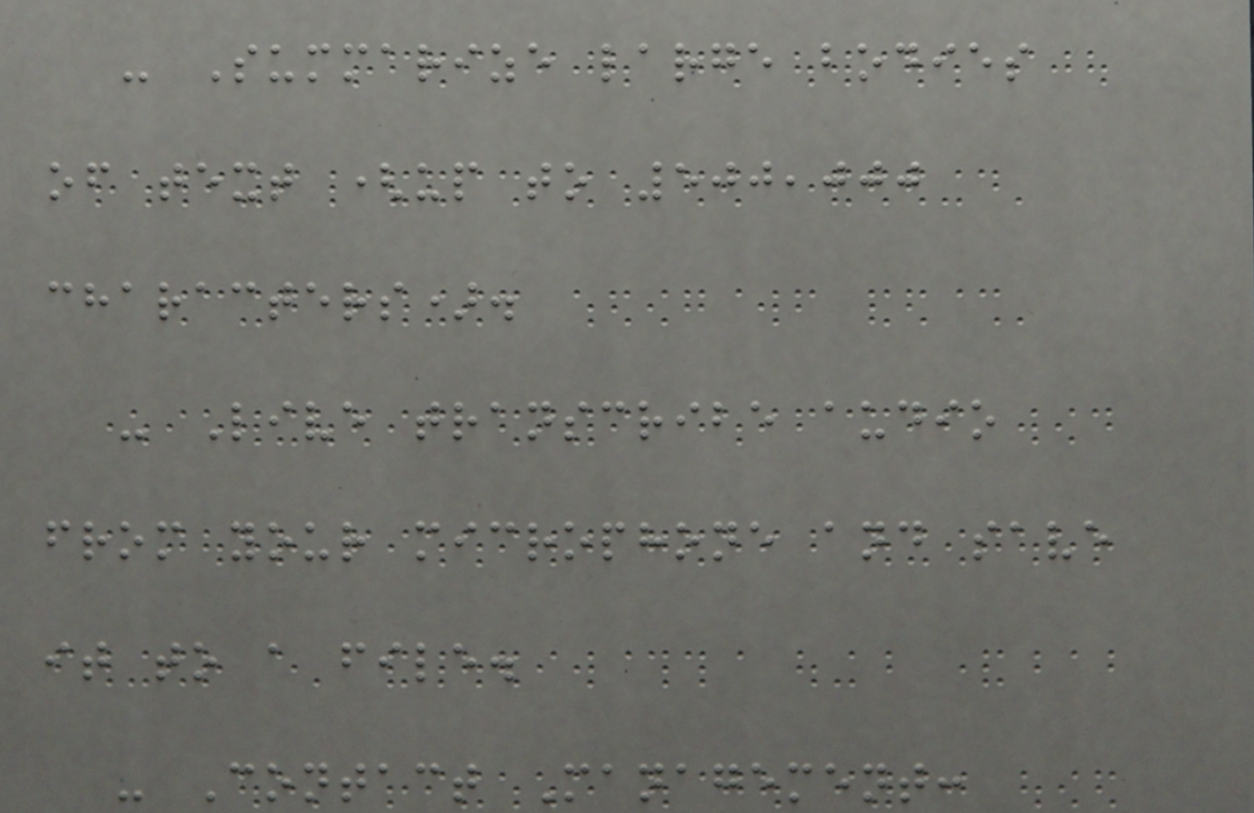- Summarize large bodies
of text (up to 500,000
characters).
- Live transcribe audio
from your microphone and save
it to a file.
- Contact Management:
